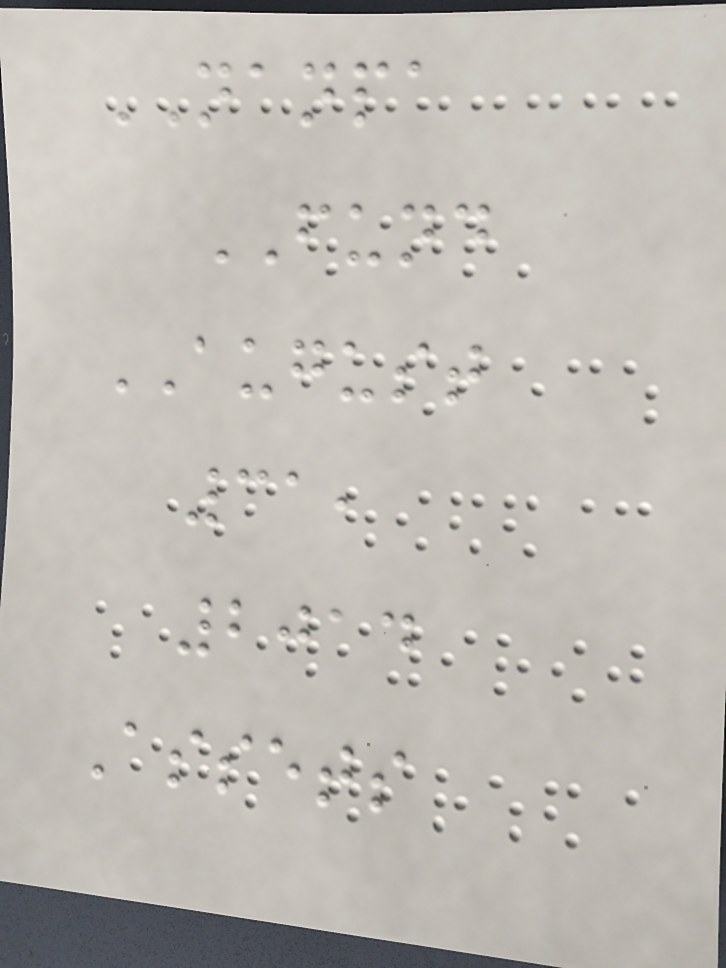NANPA
FUND
AUGUST
31,
2014
Assets
